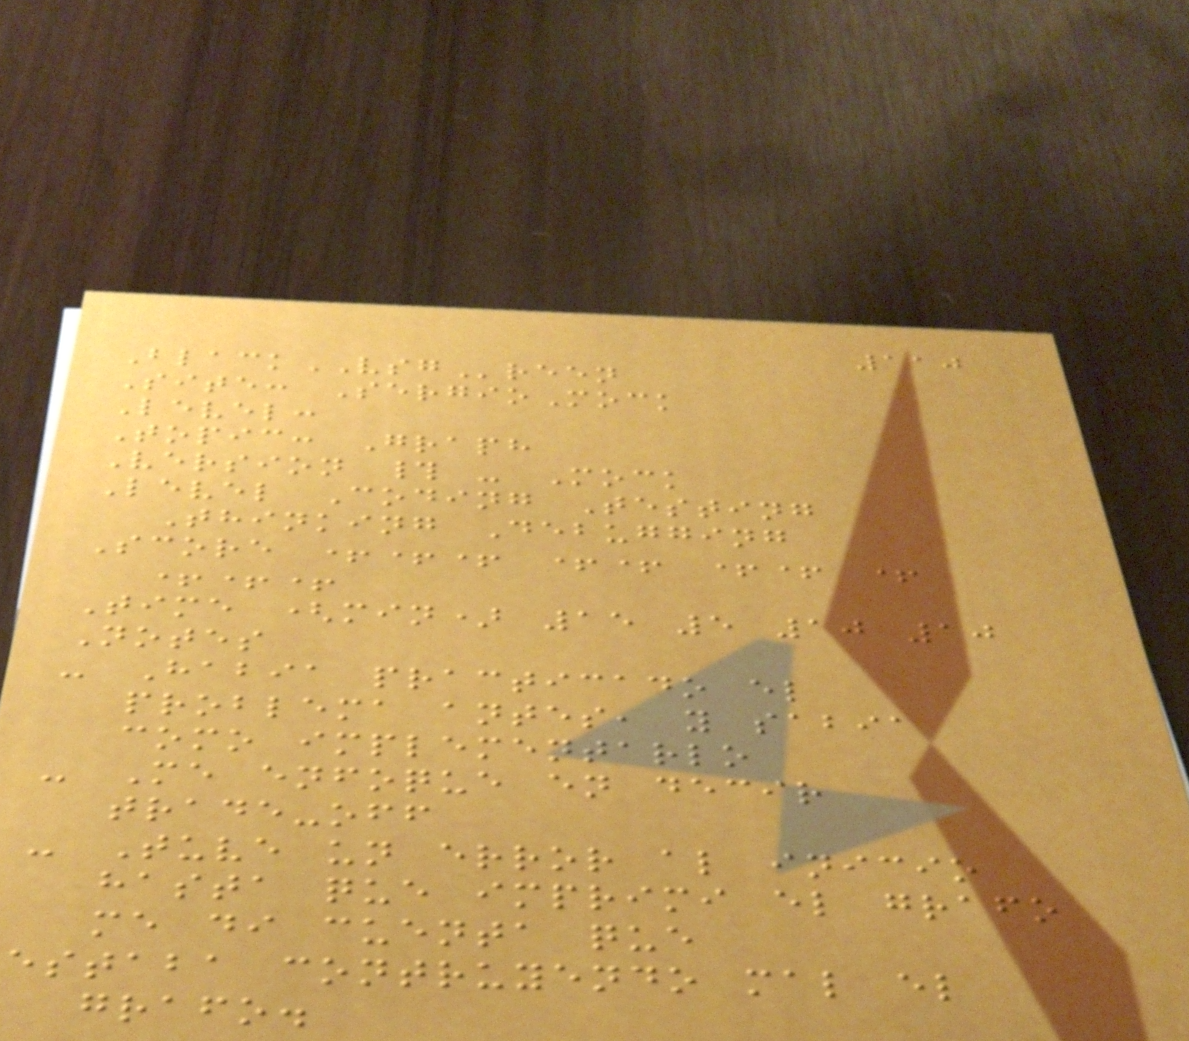110
BlackVSGreen
Site: SergioMock
Level:
Topic: Graph
Version # - Mock
Level Coding Testing
Thinking Debugging
Score +++ ++ ++ +
+++
Time (min) 15 5 10 10
Notes
- Habia practicado el
problema antes, y sabia
como implementarlo
- Me enfoque en decir
trade-off
- Tuve un error al inicio
hasta que imprimi el grafo
me di cuenta que
estaba contruyendo mal el
grafo.
